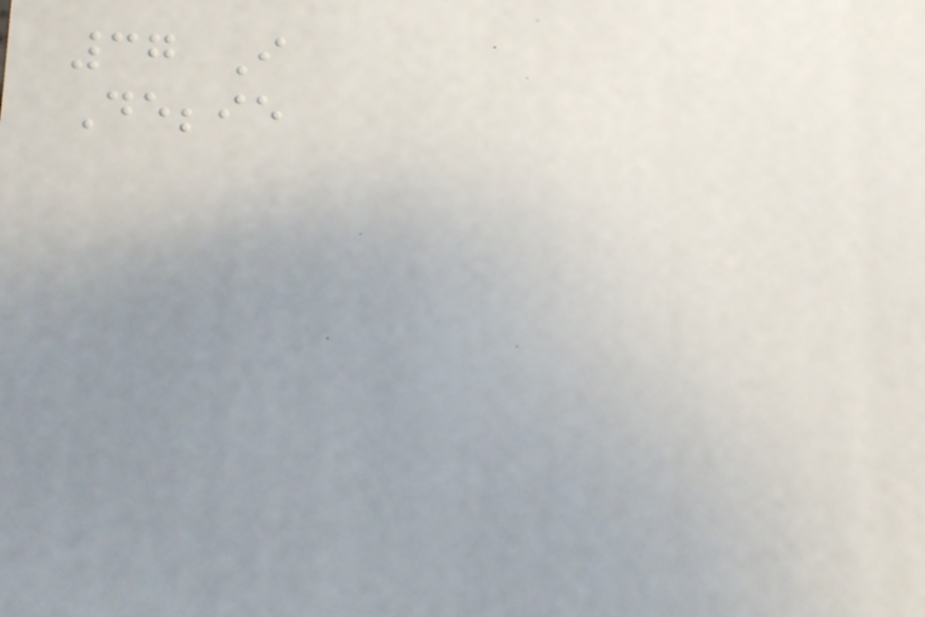37 I
Debbie
